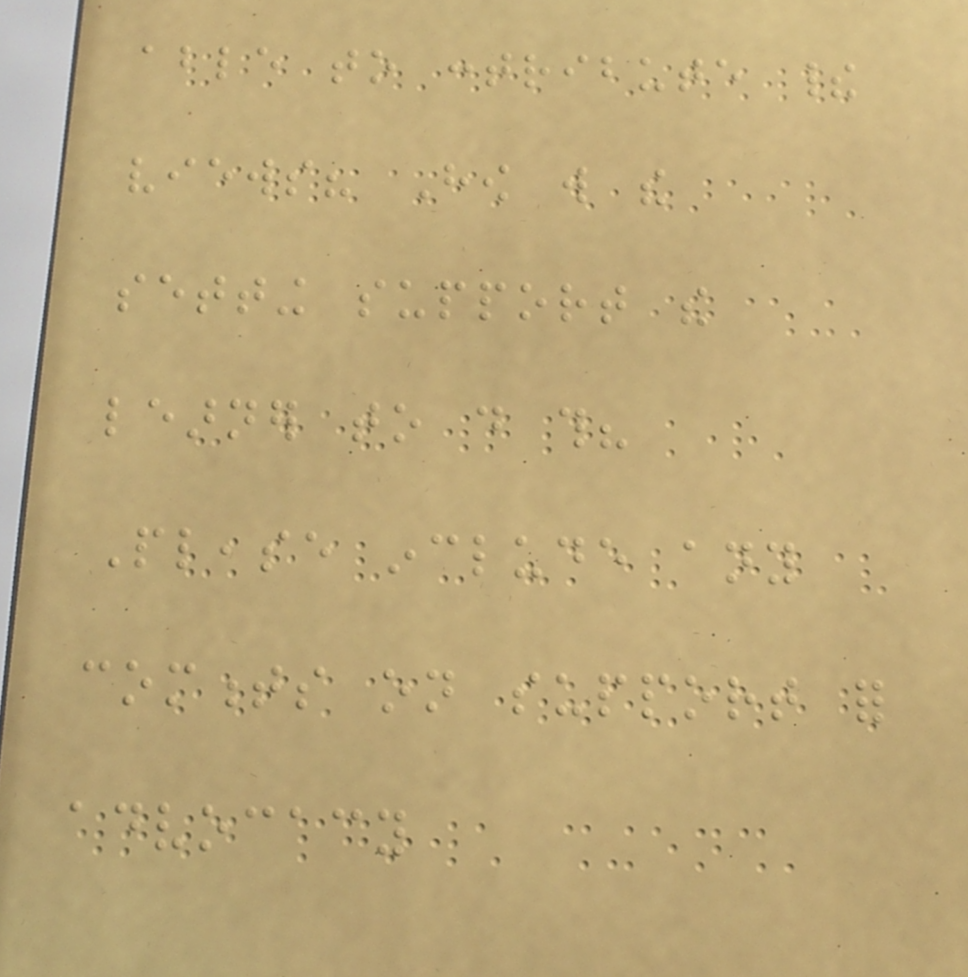able to contribute their
views? How will the
setting support the
learner to do this?
Please include any
comments on support for
advocacy
